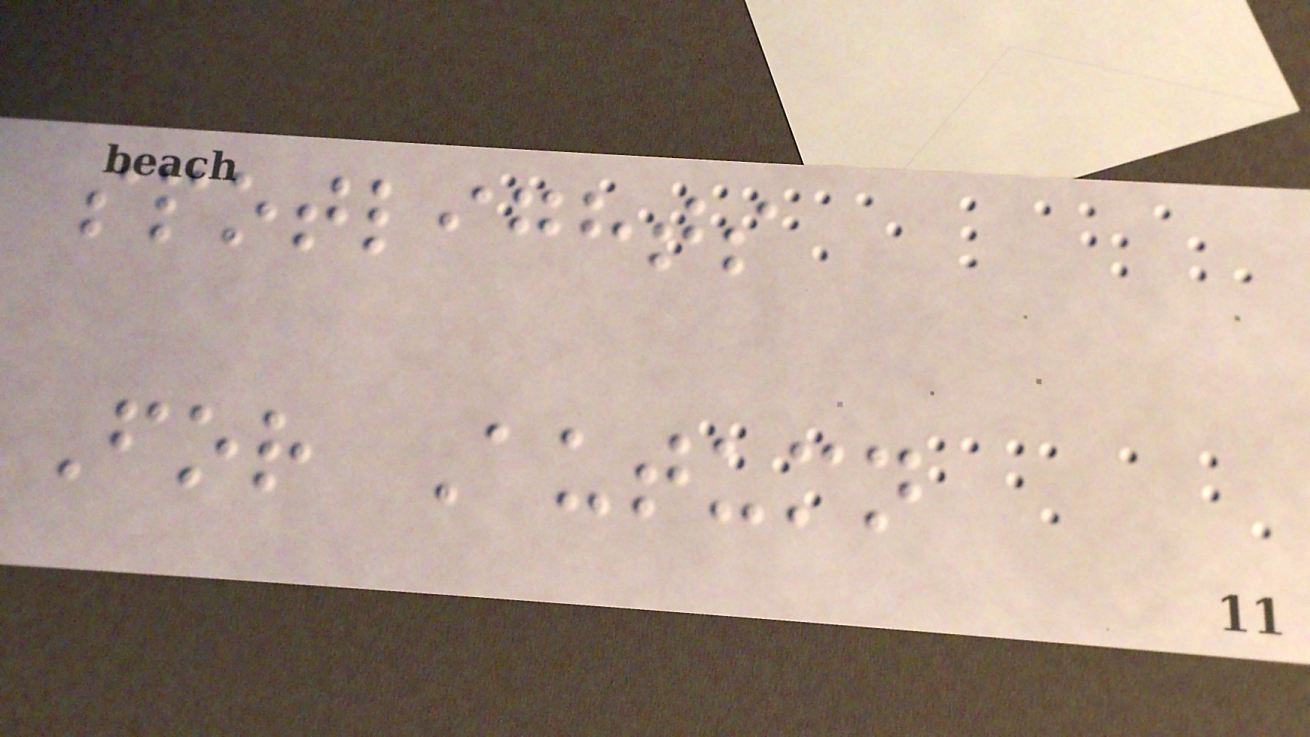spotlights
For Autumn
